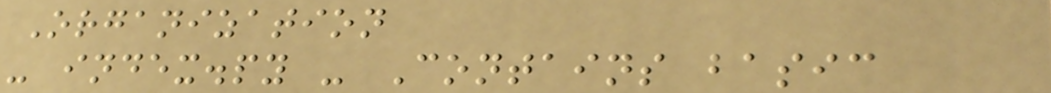Organization
- index.py - Contains basic
